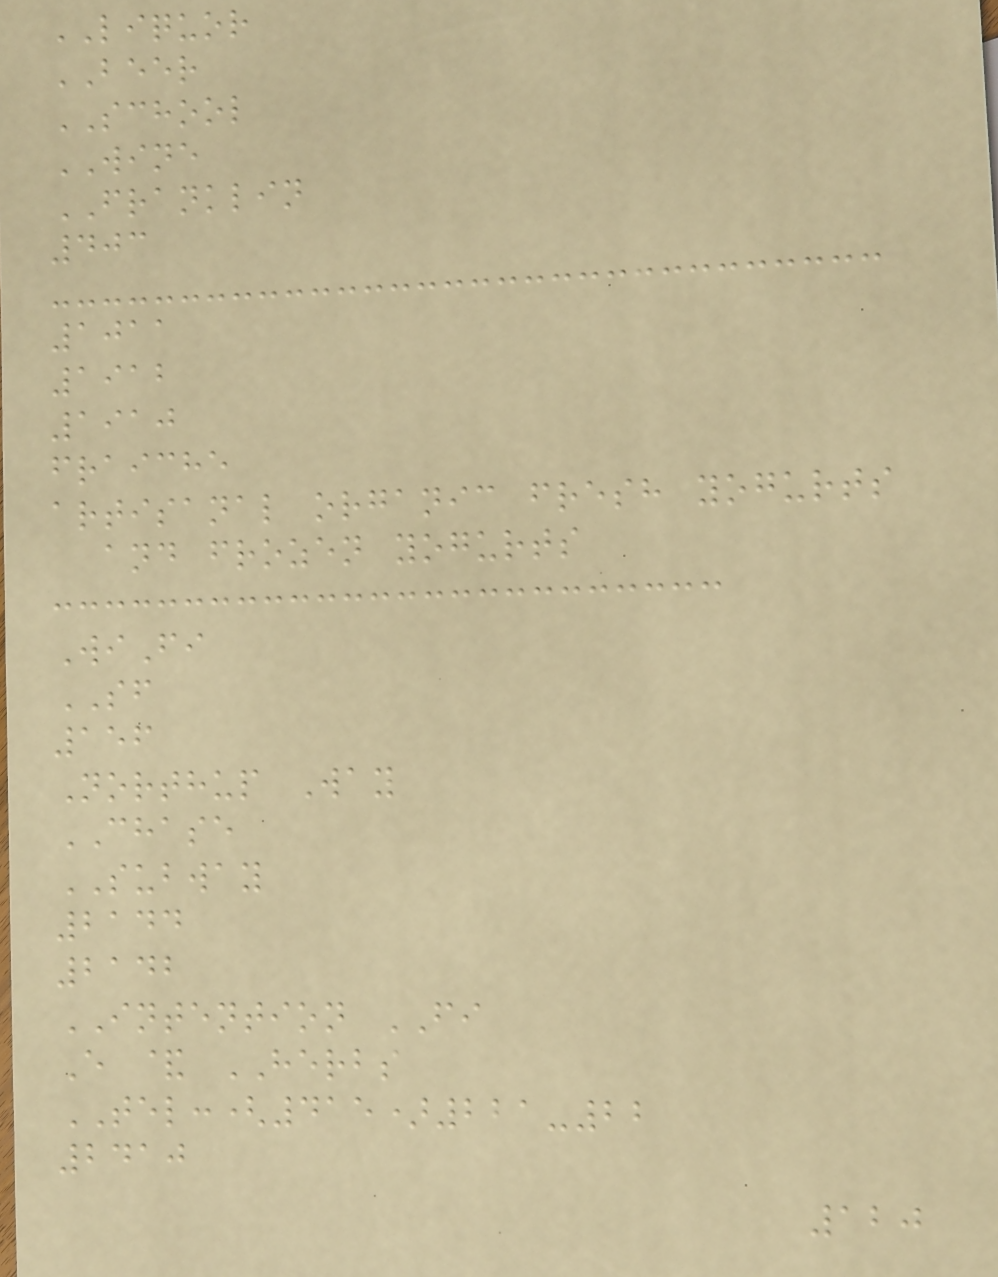LIQUOR
BEER
SCHOOL
WINE
FRANKLIN
403
1011
1912
1910
fraiche
artisanal organic fresh yogurts
and frozen yogurts
WiFi
SF
156
Northup Way
CHASE
SUBWAY
2144
2142
INTENTION FI
E & HERBS
TEL:(415)221-22
2410
120
